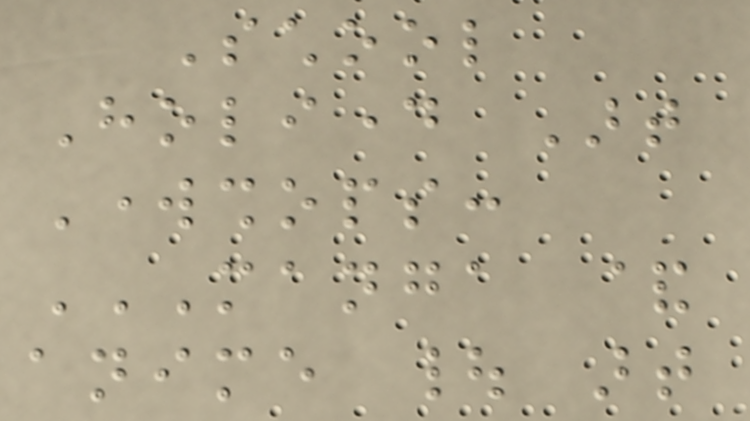School
Holiday Art
Workshops:
MANGA &
ANIME | ART
